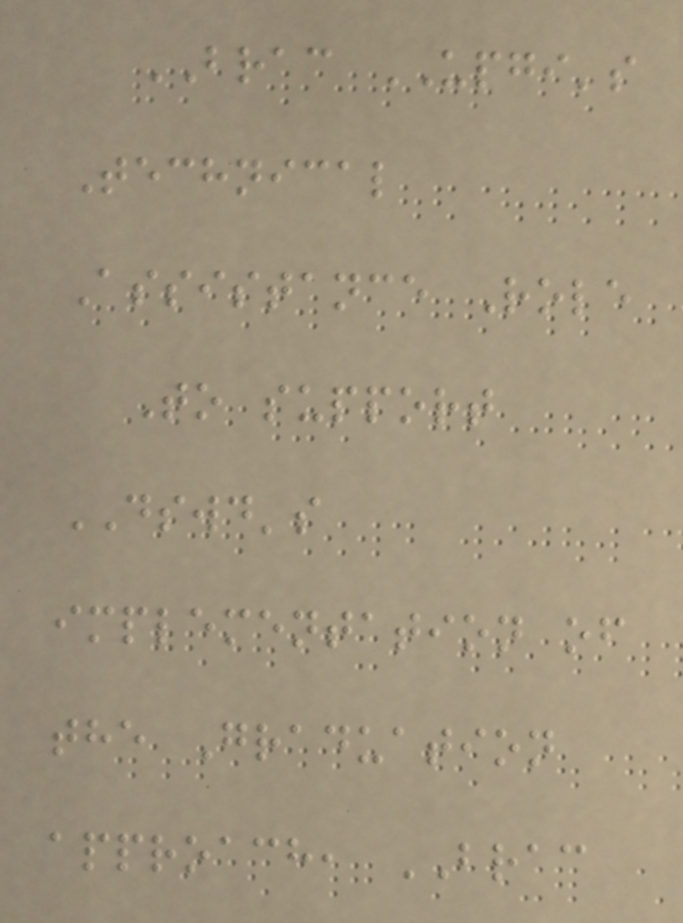BRAC UPGI's
Technical
Assistance Role
To support
DSWD's
implementation of
the Graduation
approach, BRAC
